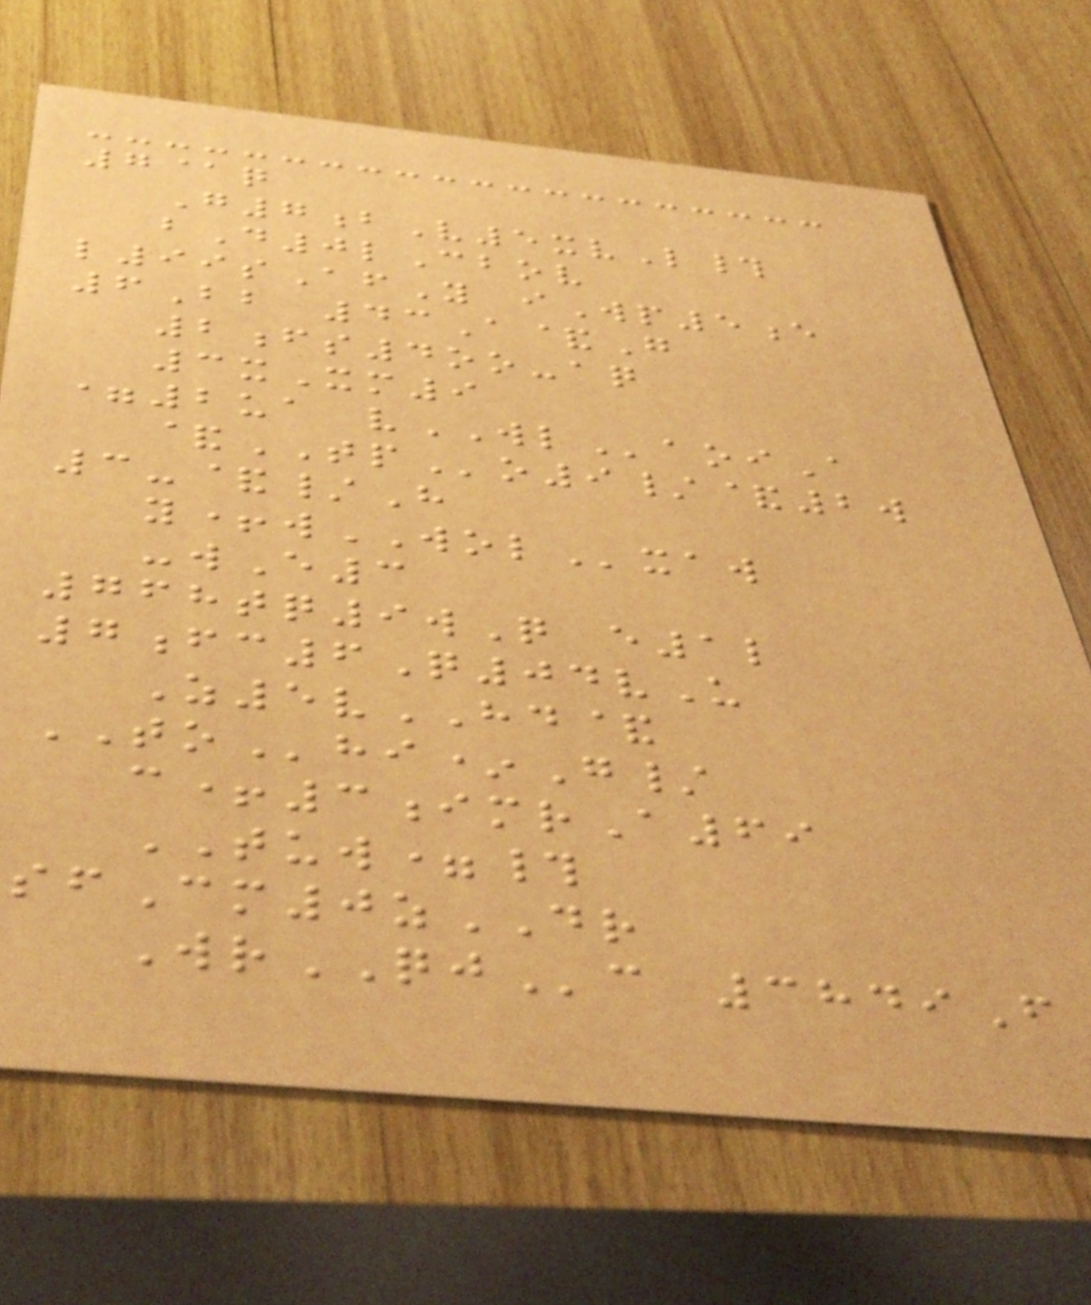7@q
G7bV5xvL#
bD0lCbov
l99sAfY iWp5e
6Bb 43A&G
2fs4oo-aq
3xXm9
=2ua vWLaoiA
&TPo9/&2w
3-&/H
y+wWOLxaw
-wE3
768tq9wQ e1l
7fc6Q04vU
Z5vHD&
TOhi*G/
c+3imrA69
TUW=#
sfCm0zDR
WrQJc 3849F
